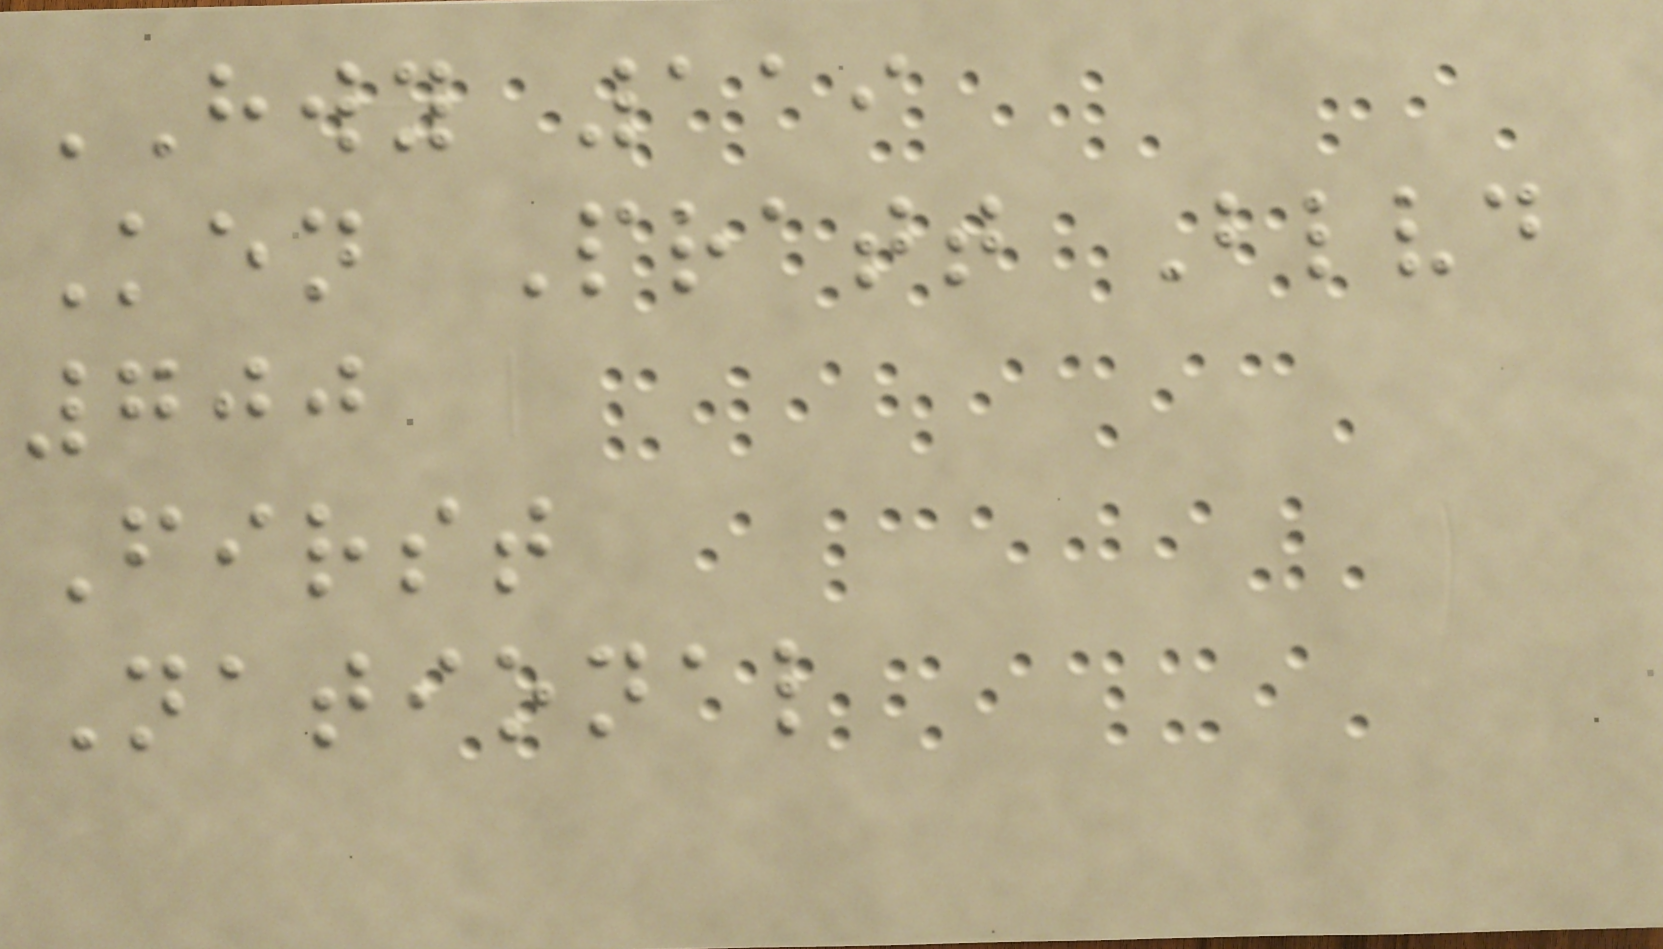HWY 119
Ken Pratt Blvd
700
First
National
